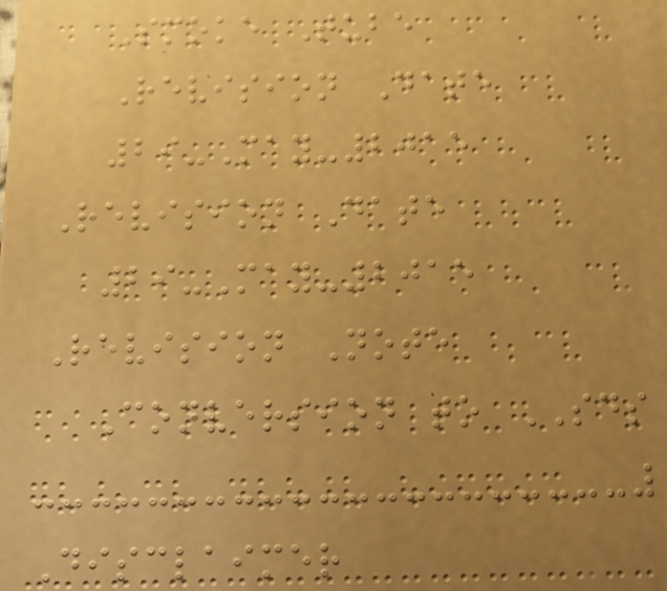Smoke Tube
Revision Date
29-May-2015
Revision Date
29-May-2015
Revision Note
Conversion to SDS
Disclaimer
